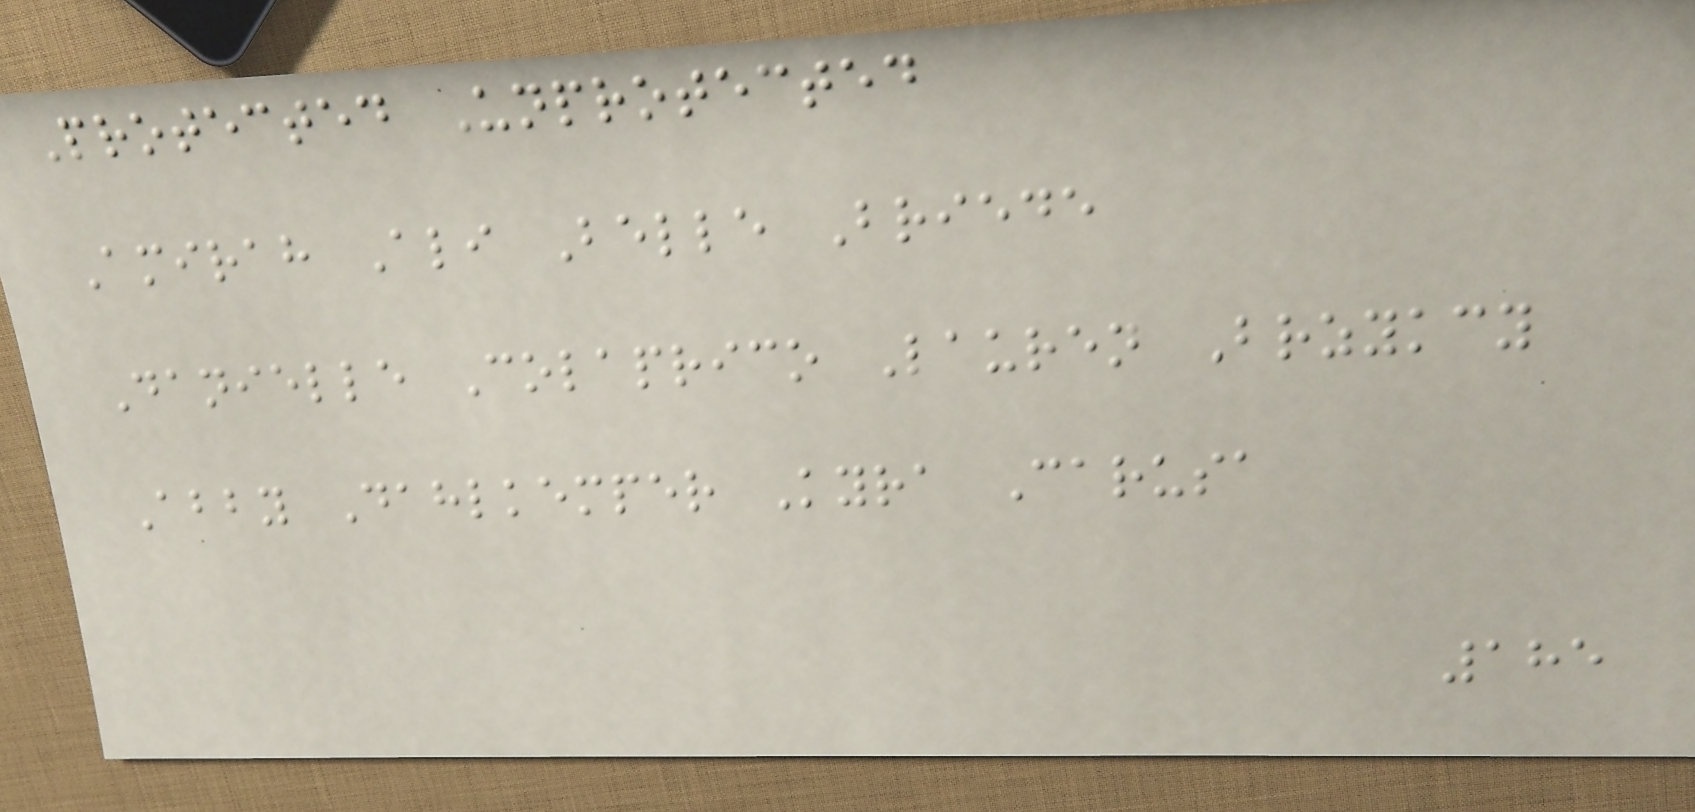Protected Unprotected
Amirah Ali Belle Briede
Danielle Colaprico Lauren Brzykcy
Abby Dahlkemper Kyra Carusa
185
